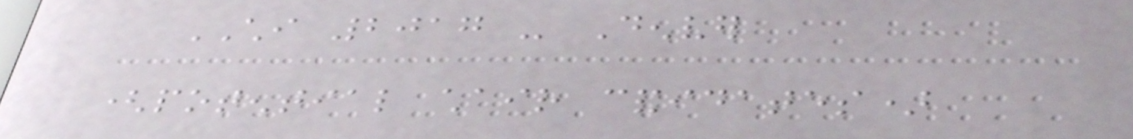CHI 2017 - Denver
(potential chair candidates)
